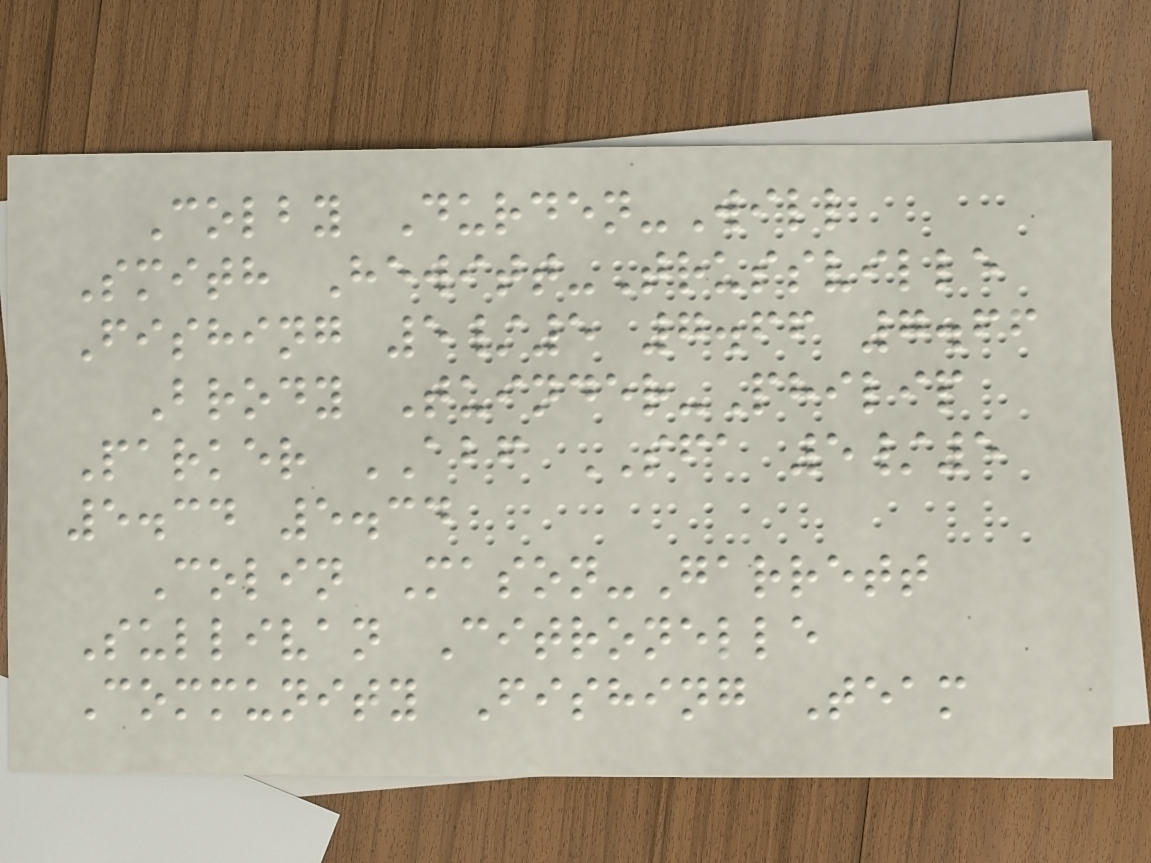Colby Durden-Will
Smith Hewitt-Trussville
Fishing 5/5 7.66 7.66
Brody Tuinder-Philip
Parker ABF SFA 5/5
5.34 5.34
Colin Mason-Garrett
Sullivan Citronelle
Community Fishing Team
